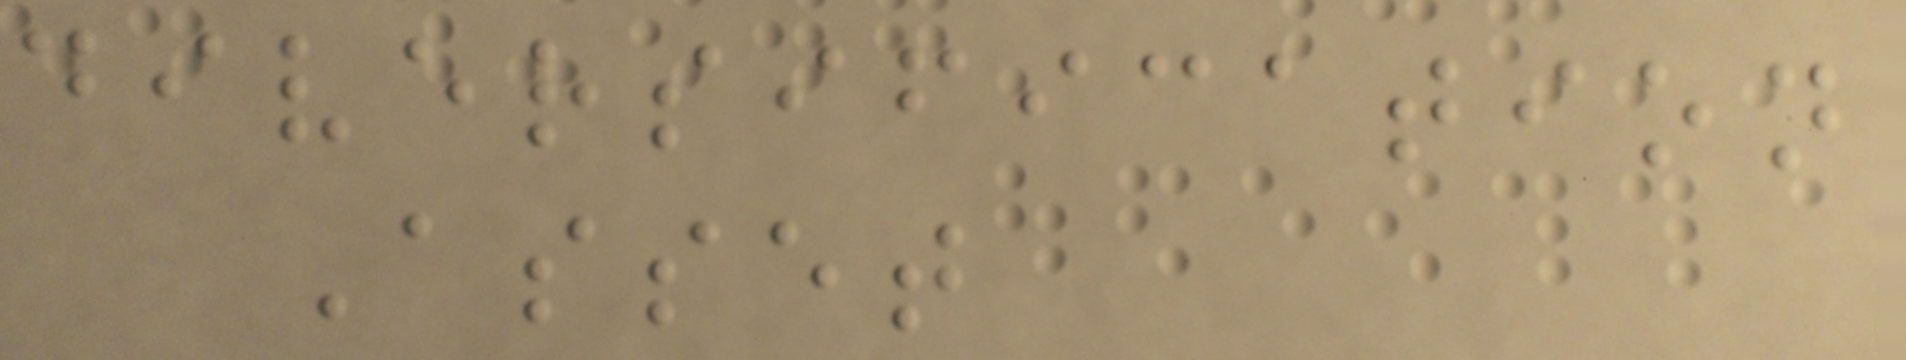diversification
Asset
